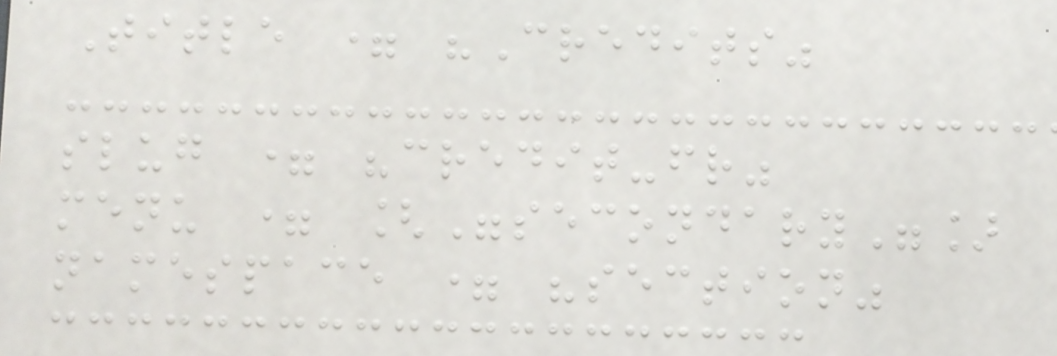Title = "Credits"
slug = "credit-fr"
menu = ["secondary"]
namespace = "section"
